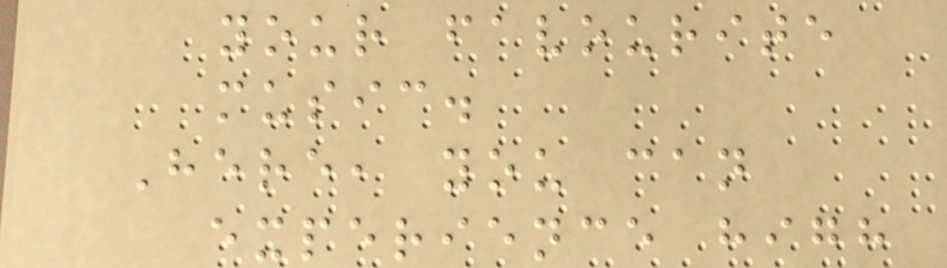your favourite
music.
Here, you can
experience high
